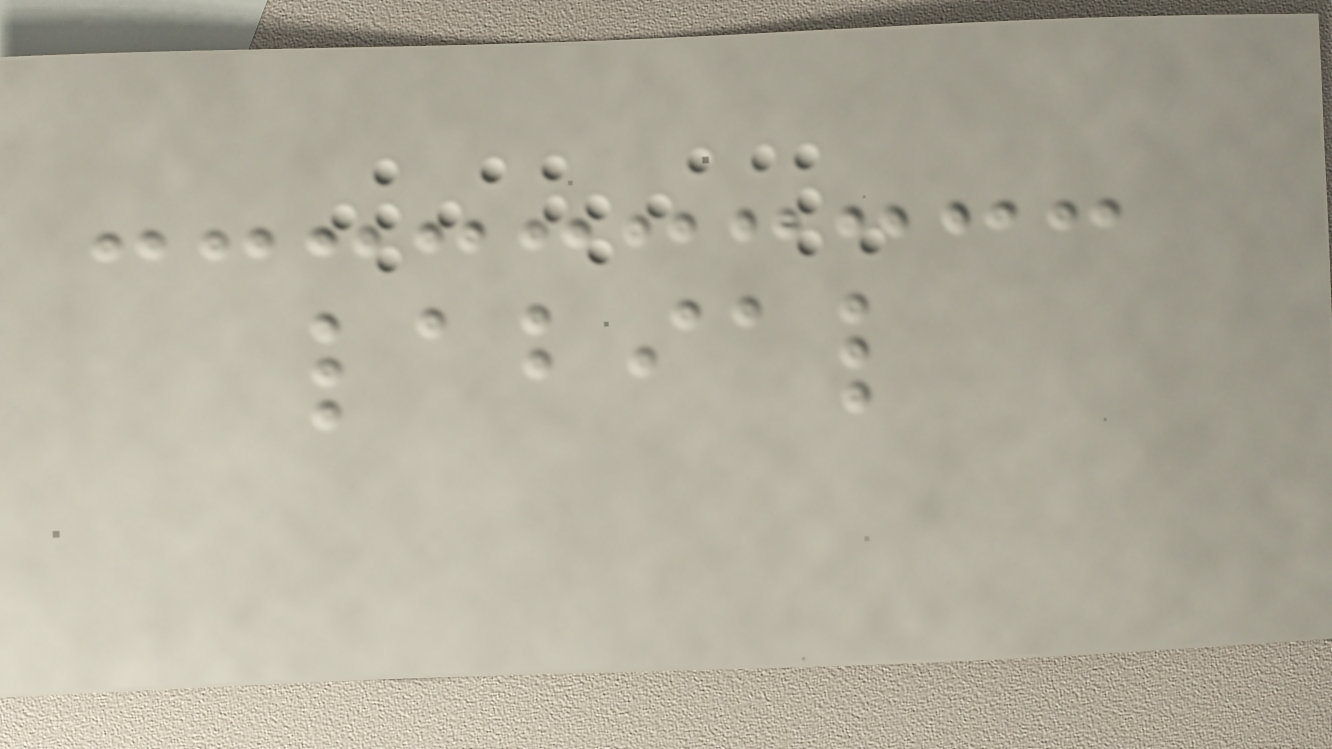labial
